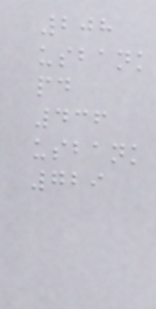208
usbank
pd
436
usbank
729
